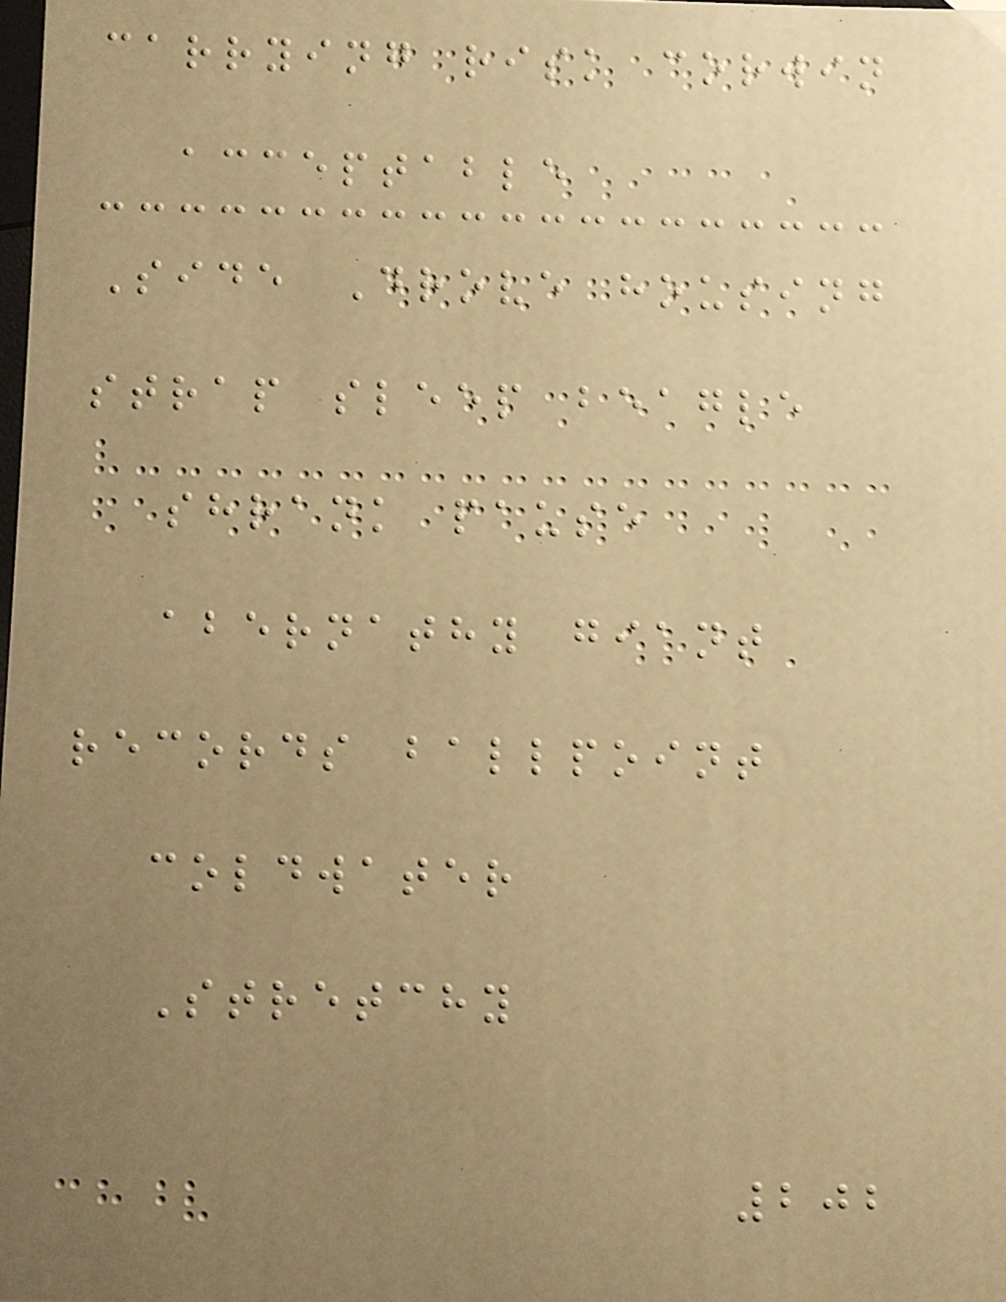carrying risk corwin
acceptable
Side Drove housing
strap sleep beagle
shrank pause
abernathy giant
records ballpoint
coldwater
Stretchy
202
